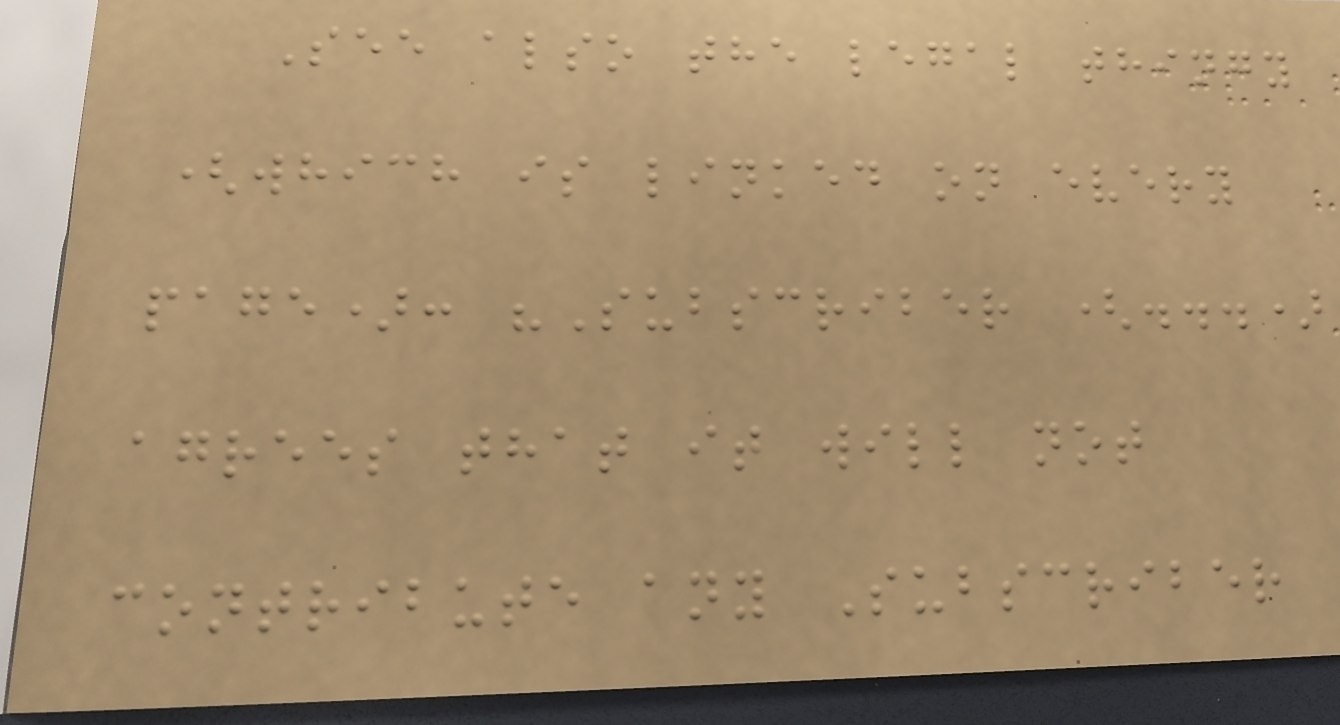See also the legal thingy
(which is linked on every
page): "Subscriber (...)
agrees that it will not
contribute any Subscriber
